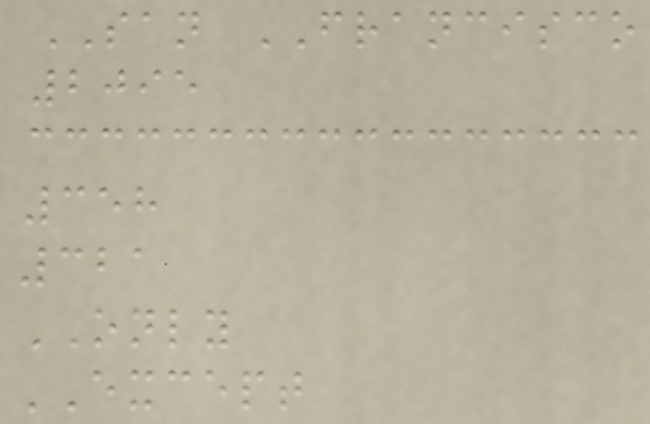SAN FRANCISCO
2095
358
321
ONLY
EXCEPT
